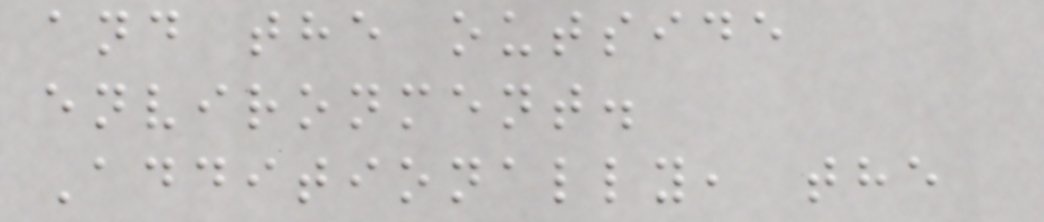and the outside
environment.
Additionally, the
